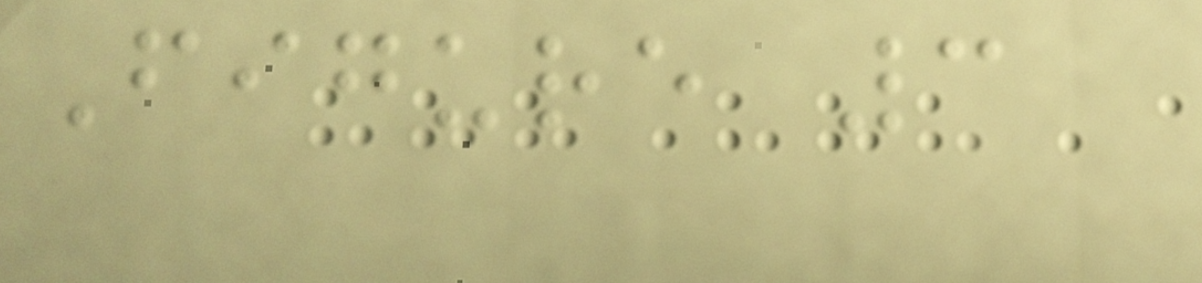Figure 3
